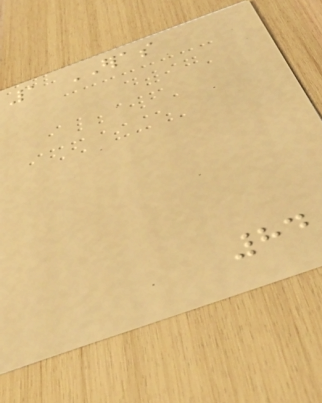1 ERAS
84
